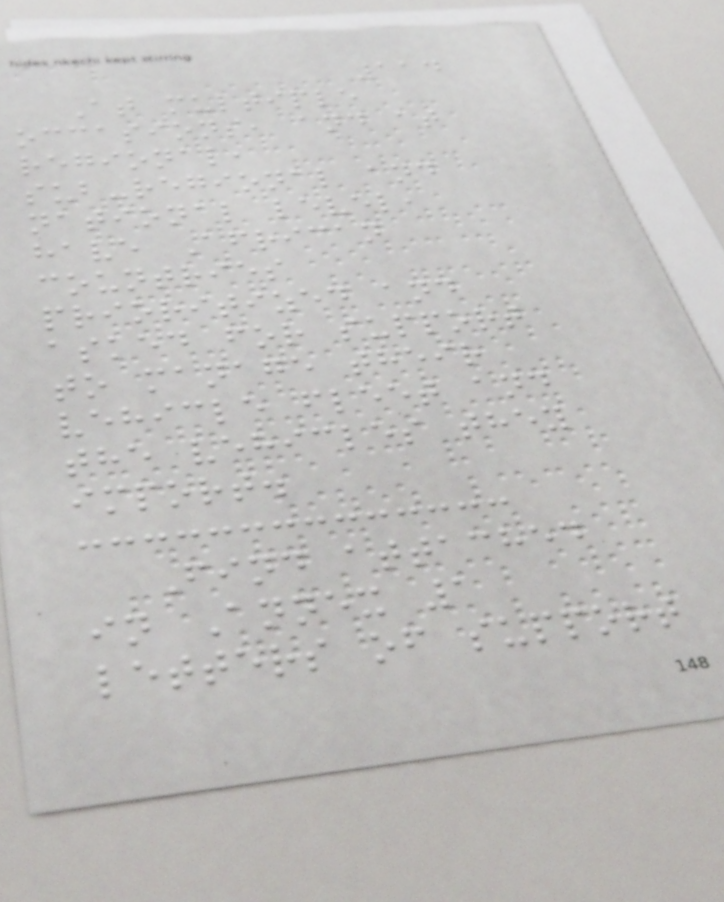114
At multiple
occasions, and at
regional,
sub-regional and
national level,
have African
countries
prioritized and
asked for support
to manage their
vehicle fleet and
the vehicles they
import.
Find attached
in Annex 1
letters of support
